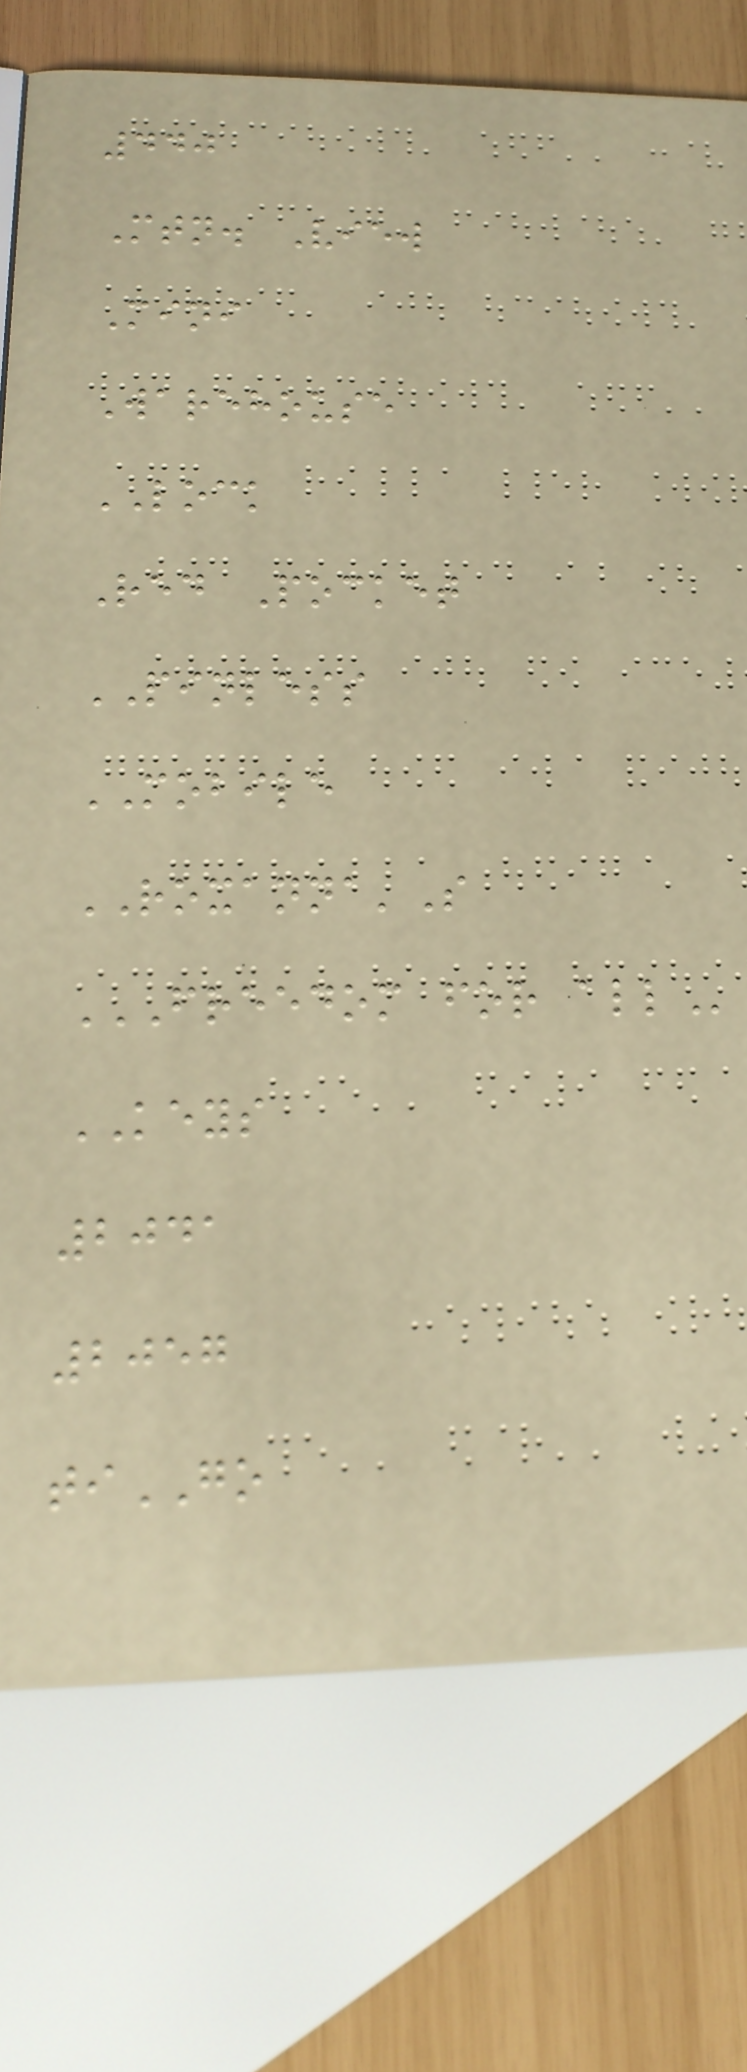440
Mtn. View
Mini
Warehouse
LOCK
Red Pocket
PINLESS
MOBILE
ROXANNA'S
FREEDOM FOR ALL
KEYS
2041
2057
tiGO
